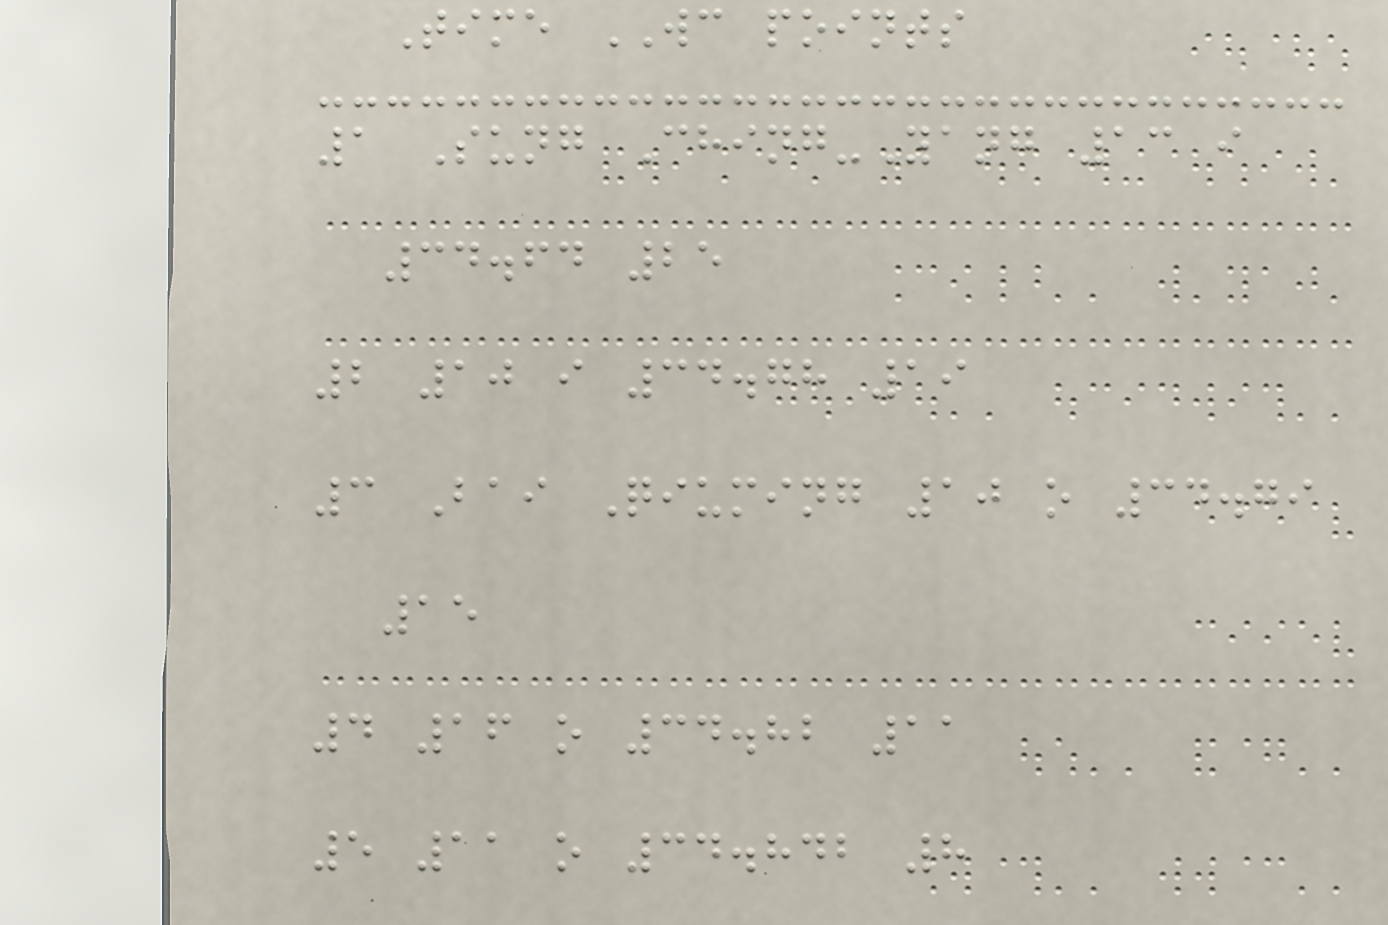Time WC points
1 Sung Ching-Yang 13 i
34.64 25
2 10 i 34.78 19
3 Bai Qiuming 10 o 34.79
15
4 16 o 34.82 11
5 11 o 34.842 8
